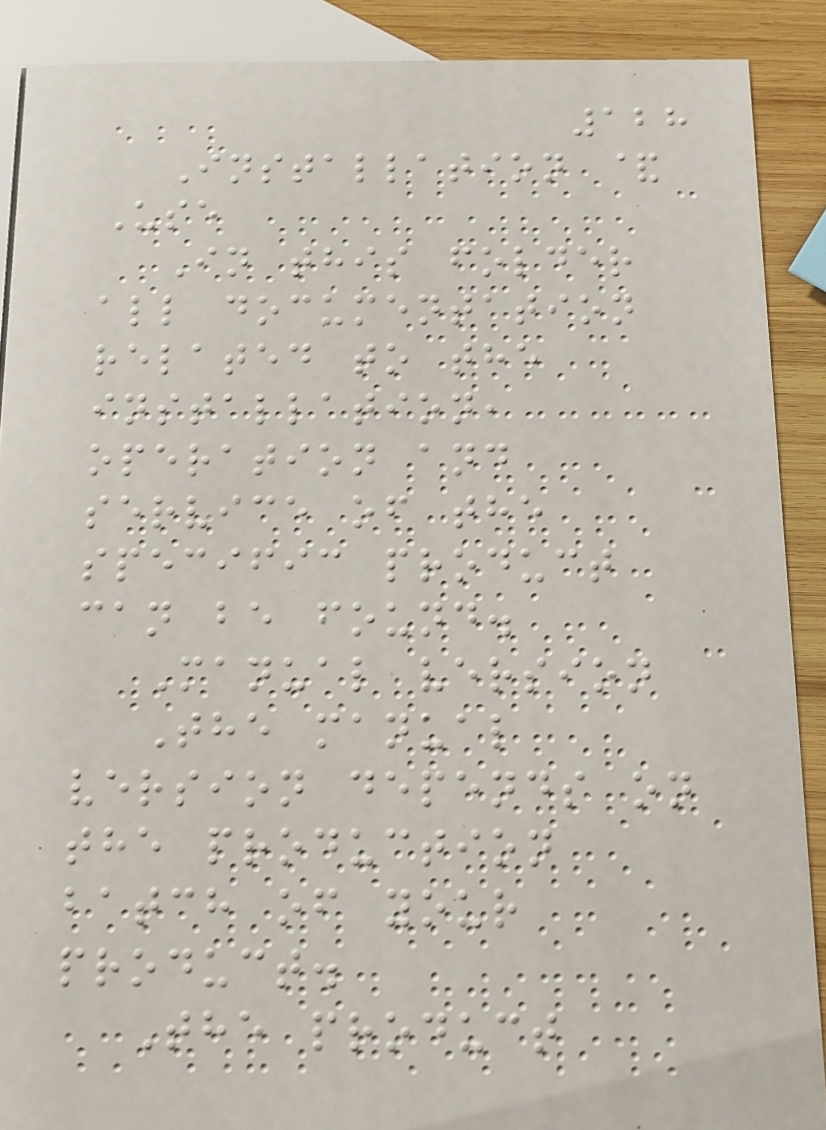128
Installation &
Use
In this folder
all documentation
related to the
installation,
operation and
service of the
specific product
can be found.
Manual version
The manual
version depends on
the production
batch of your
product.
The product
